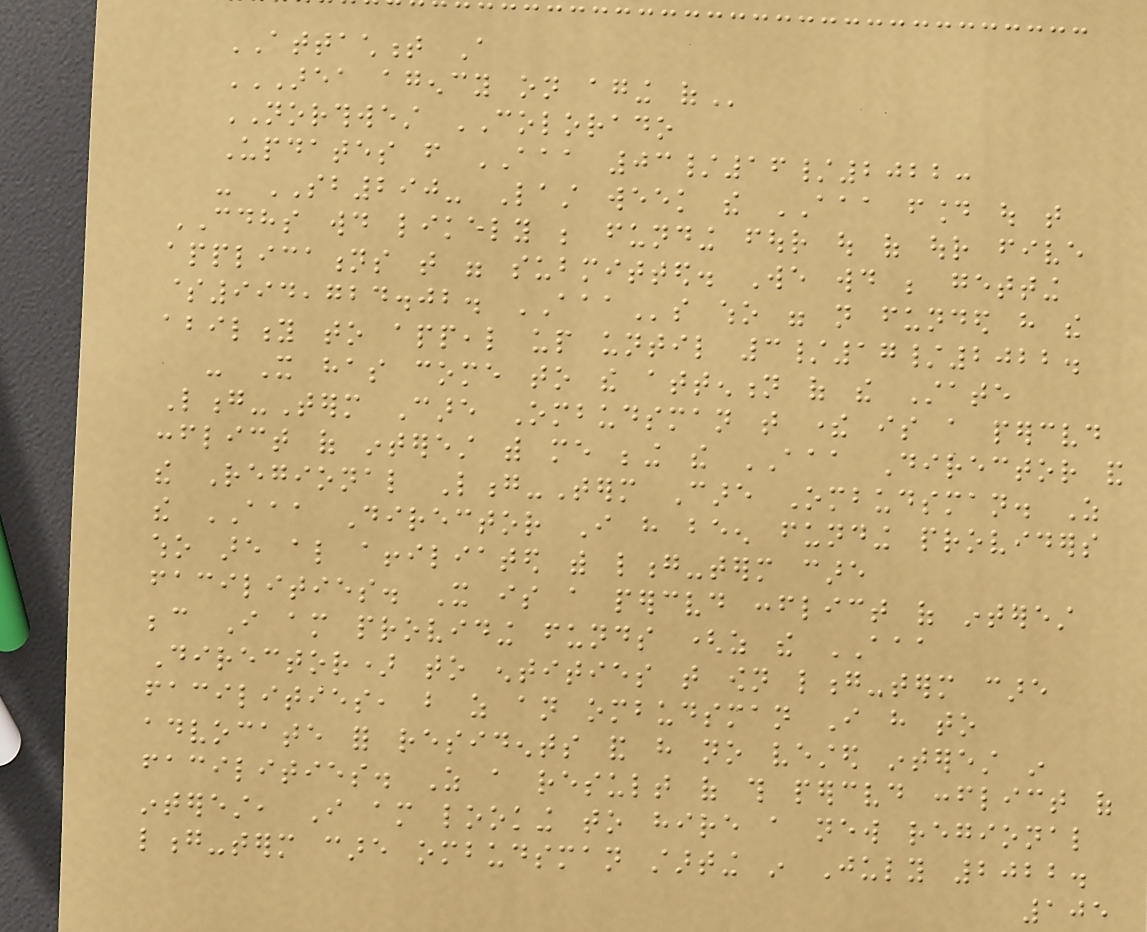ATTACHMENT A
AREA AGENCY ON AGING OF
NORTHWEST COLORADO
Updates from AAA 03/16/2022:
- SB290- Last week the AAA found out that
CDHS would likely be funding four out of our five
applications that were submitted. We would be getting
$994,724.02. AAAs who were not funded have the
ability to appeal up until 3/17/2022.
- It has come to the attention of the State
Long-Term Care Ombudsman that there is a perceived
conflict of interest with me being the AAA Director and
the Regional Long-Term Care Ombudsman. As
the AAA Director I have been funding providers
who are also affiliated with long-term care
facilities. It is a perceived conflict of interest
because I am providing funds (as the AAA
Director) to entities that own long-term care
facilities, but as an ombudsman I have to
advocate for residents and have no vested interest in
facilities. As a result of this perceived conflict of
interest, I am looking to hire a new regional
long-term care ombudsman starting in July 2022.
105
